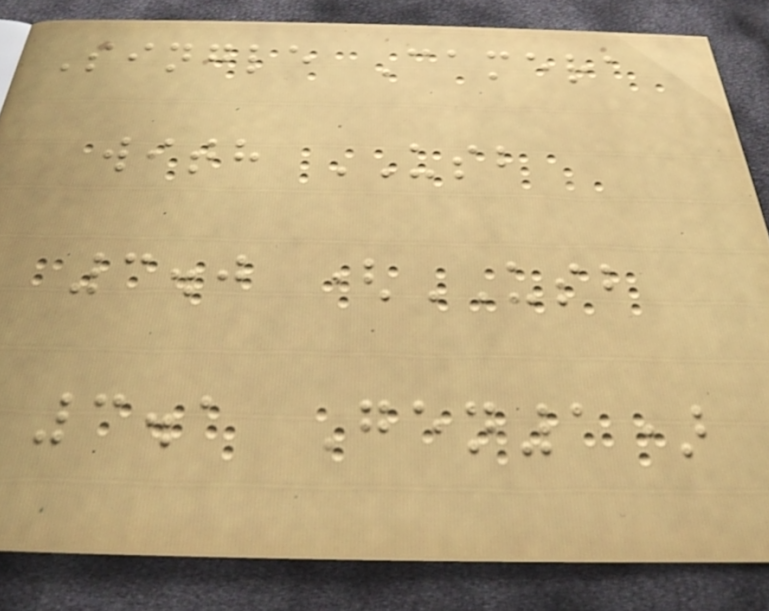Single Camera
with USB
3.0 (USB
3.1 Gen1)
